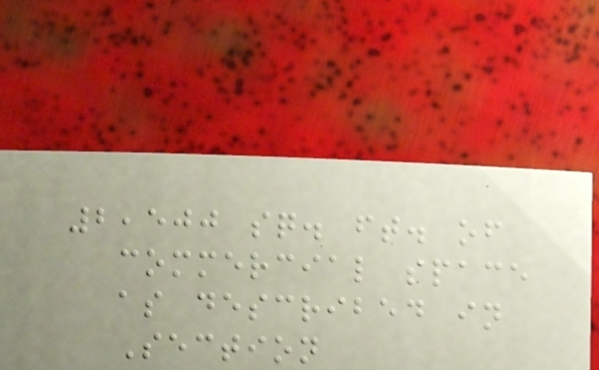2,500 sq. ft. of
commercial space
as described in
Section
